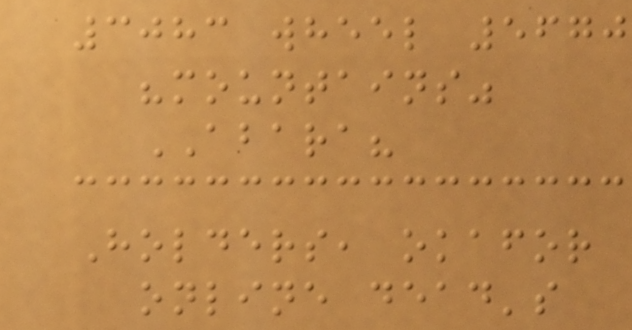3083 wheel 5670
"mountains"
ABARA?
Holders, okafor
online dead's
